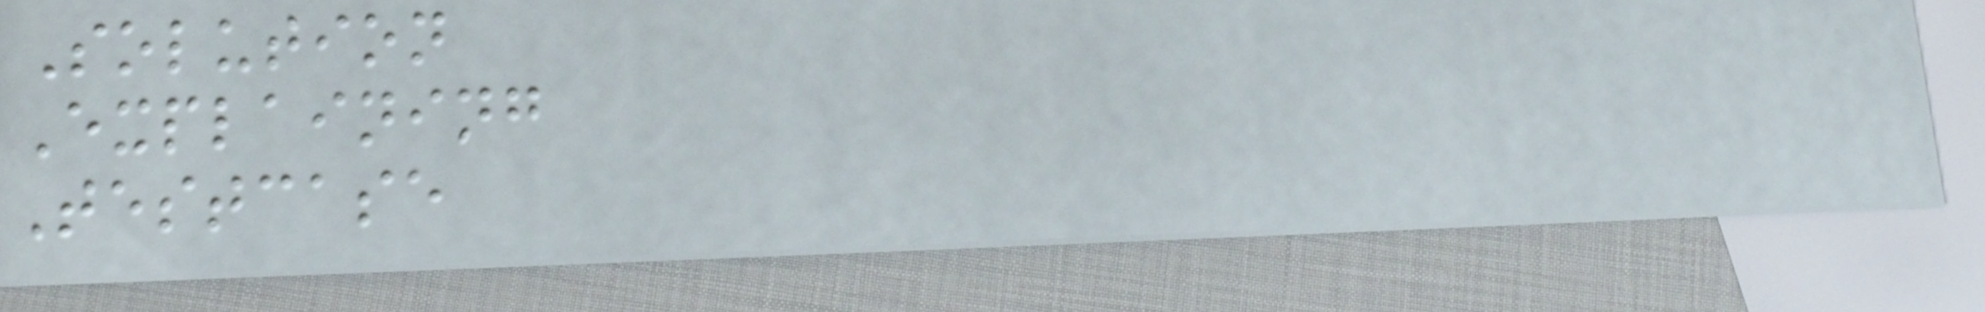Solution
Explaining
Testcase
